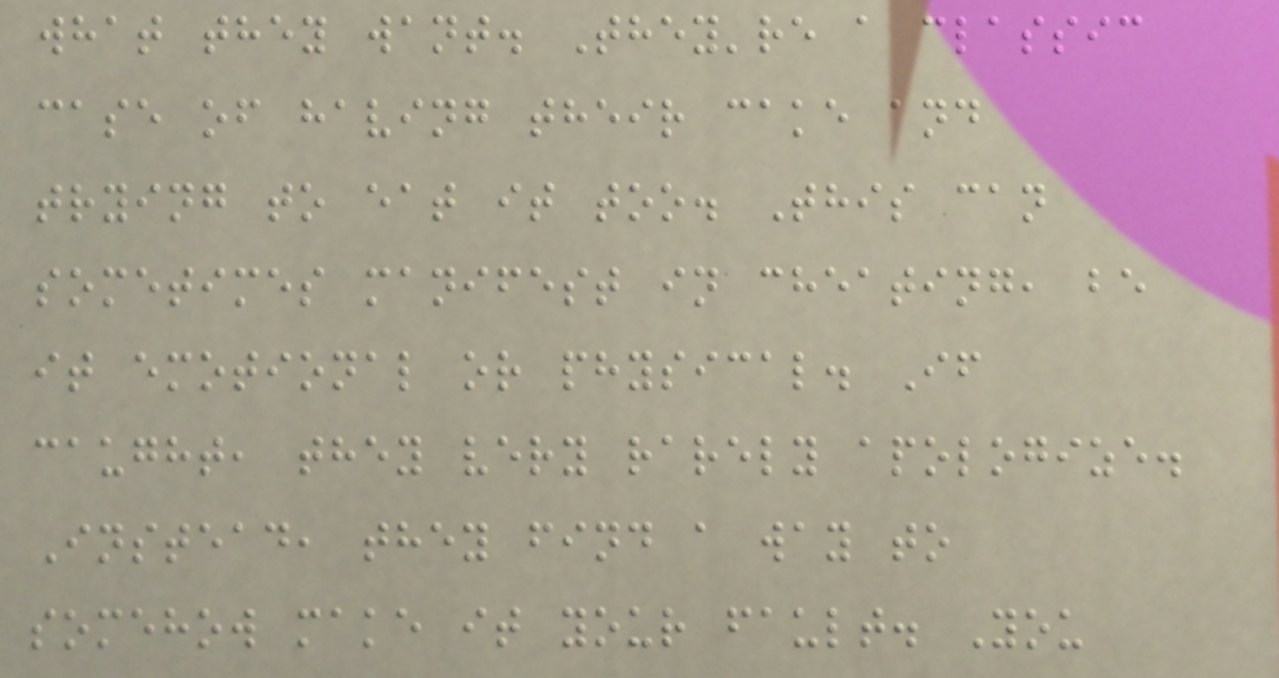what they want. They're a classic
case of having their cake and
trying to eat it too. This can
sometimes manifest in cheating, be
it emotional or physical. If
caught, they very rarely apologize.
Instead, they find a way to
somehow make it your fault. You
